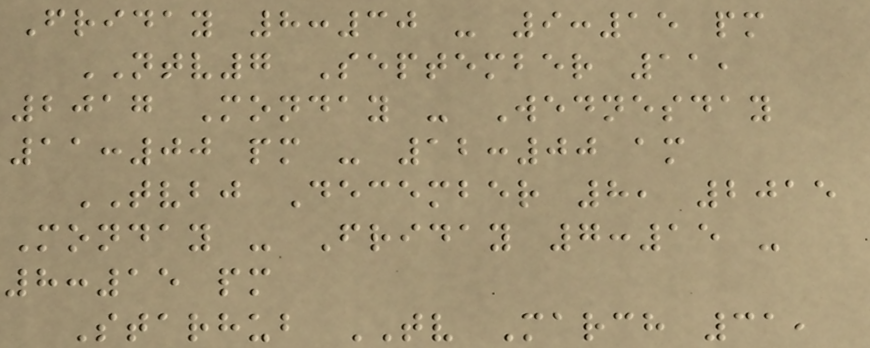Friday 8:30 - 9:15 pm
NTV7 September 11,
2017 Monday - Wednesday
11:00 pm - 12:00 am
TVBJ December 8, 2015
Monday - Friday 7:15 -
8:15 pm
Starhub TV March 31,
